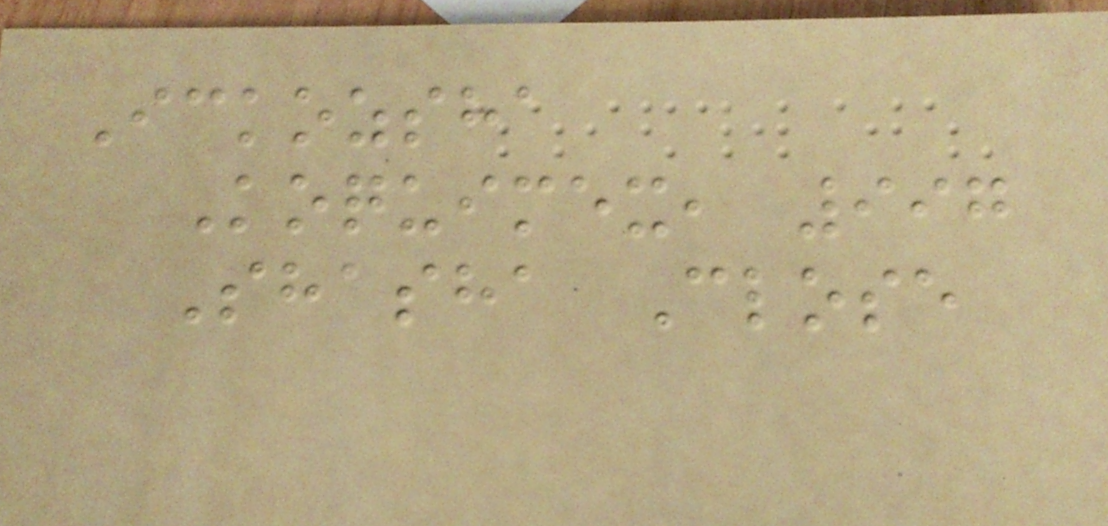Ickozsha
Koquimex, 997
Shasha Close
